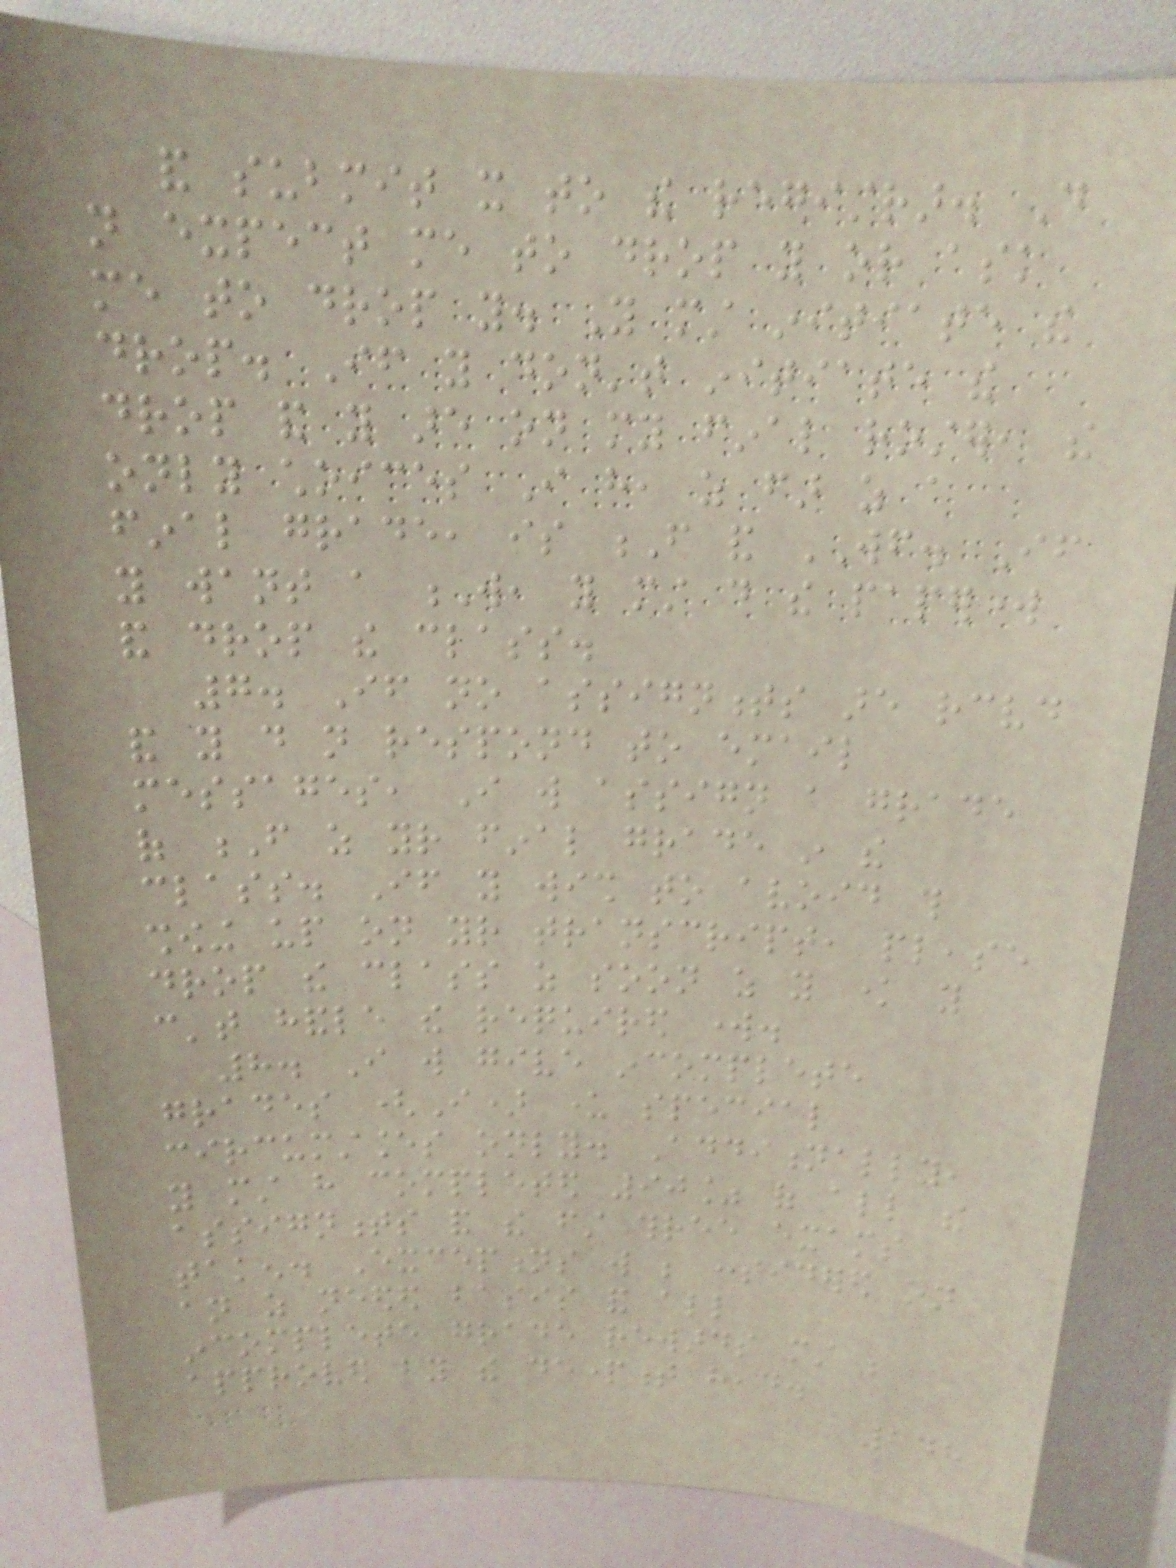and submit it to the registrar. Do
not expect me to drop you or ask
me to drop you. You must initiate the
drop. If you don't initiate the
drop and you are on my final roster, the
only choices I have, as far as a
final grade, is F and WF. If
you want a W, you must do the paperwork
and drop the class.
7. If no assignments are received
and you do not respond to email
messages, I will assign a grade
of F as your final grade in the
class. If you wish to avoid this
showing up on your transcript, please
drop the class as soon as you know you
can't handle the required work.
8. I will give incomplete
grades (I) under special
circumstances only. Additionally,
you must have completed 90% of all the
assignments and the first three exams
taken. Exceptions will be considered on
an as needed basis and all
incomplete grade rewards must be
approved by the department head.
248
